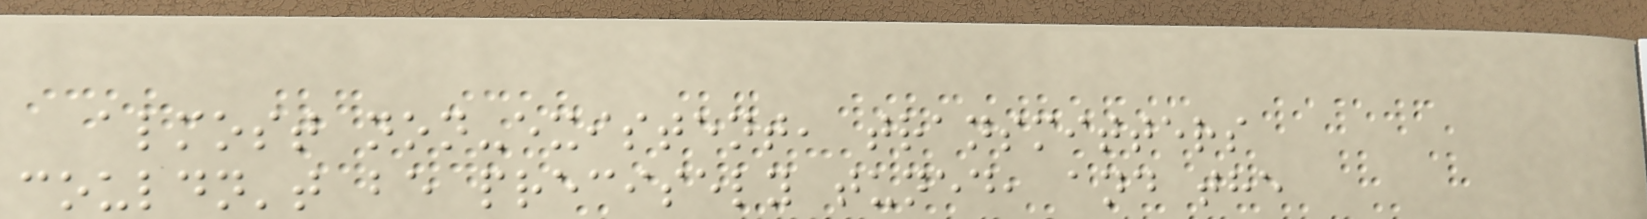almost non-existent, transmitters
couldn't be precisely tuned, and the
